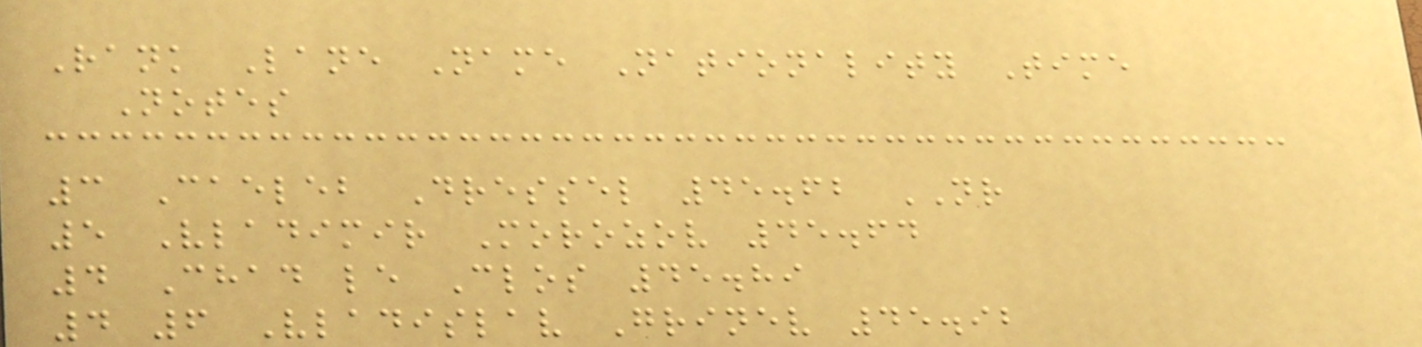Rank Lane Name Nationality Time
Notes
3 Caeleb Dressel 45.62 NR
5 Vladimir Morozov 45.64
4 Chad le Clos 45.89
4 6 Vladislav Grinev 45.92
